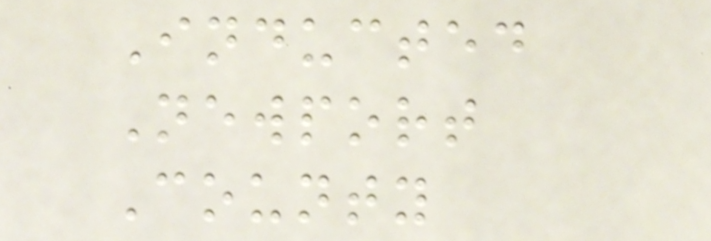Inducted
Newport
County
